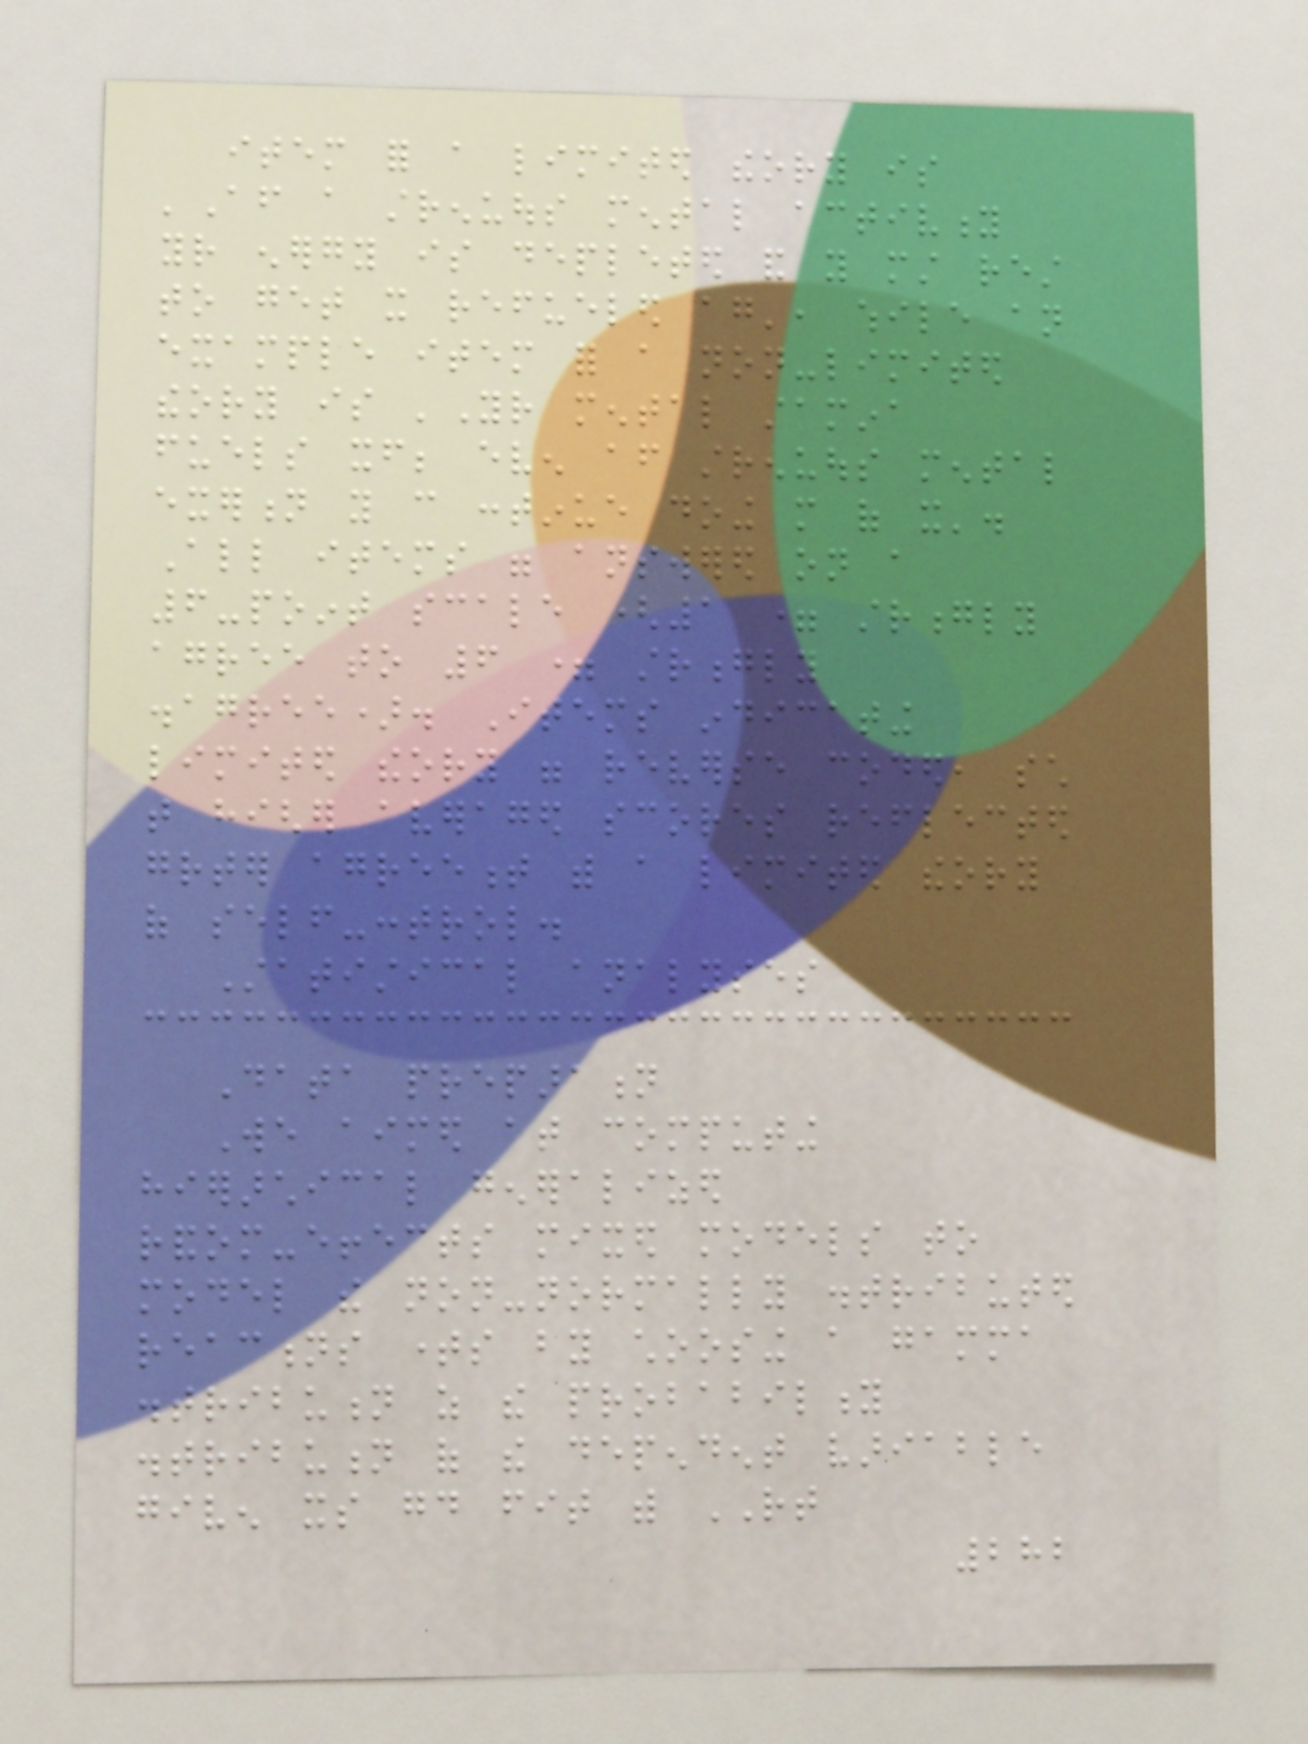item for a limited theory is
'After a strenuous mental activity
your energy is depleted and you must rest
to get it refueled again', while an
example item for a non-limited
theory is 'Your mental stamina
fuels itself; even after strenuous mental
exertion you can continue doing more of it'.
All items were answered on a
6-point scale (1 = strongly
agree to 6 = strongly
disagree). Items indicating
limited theory were reverse coded, such
that higher averaged scores reflected
greater agreement with a limited theory
of self-control.
Statistical analyses
Data preparation
We aimed at computing
hierarchical generalized
random-effects mixed models to
model the non-normally distributed
reactions times by choosing a gamma
distribution as the probability
distribution of the dependent variable
given its good fit with RT
282
